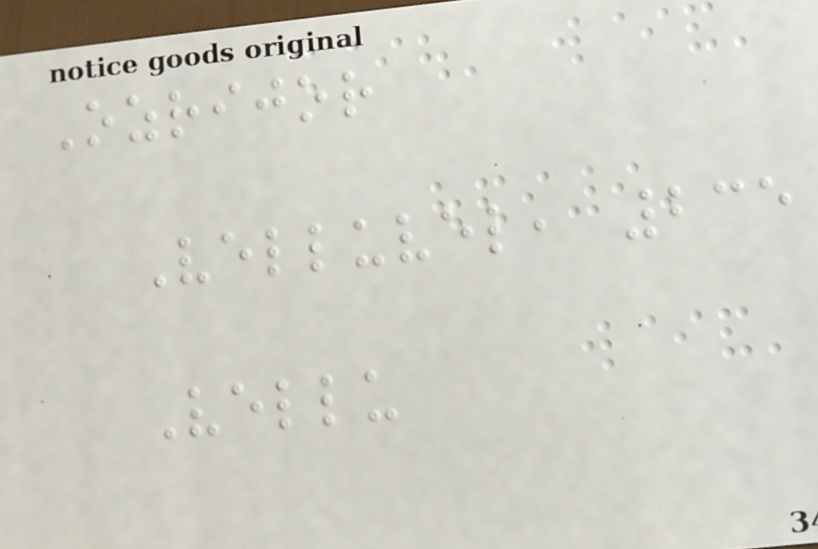Ozrijor
Velluvel, 235
Vellu
